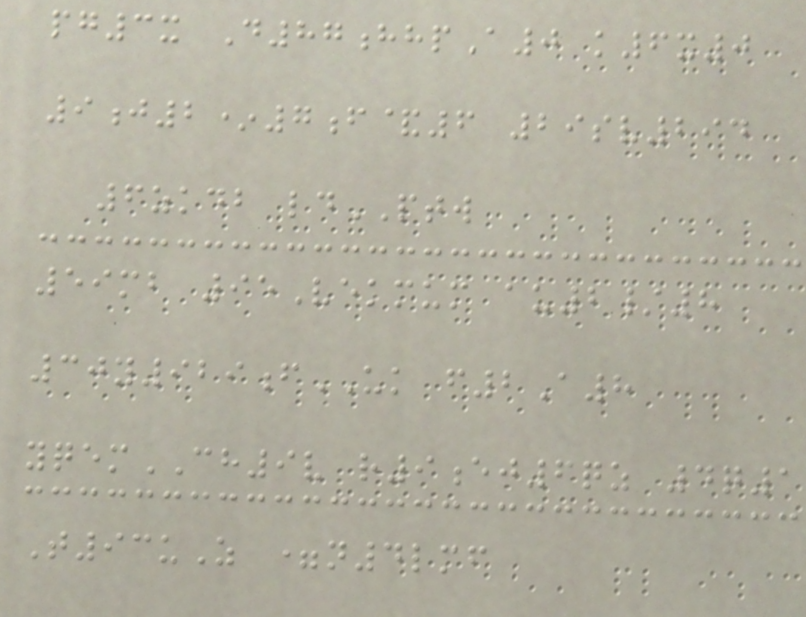pg3x D87hhpA0 k6x0
9j2*7f&6 29sv294
6zkdb ldPTW
59mb 95Vekmum au2/8
30y929fUK f2A8
yqemCH9v r9ej6qz 4q1
T93uZ =n4lmf
